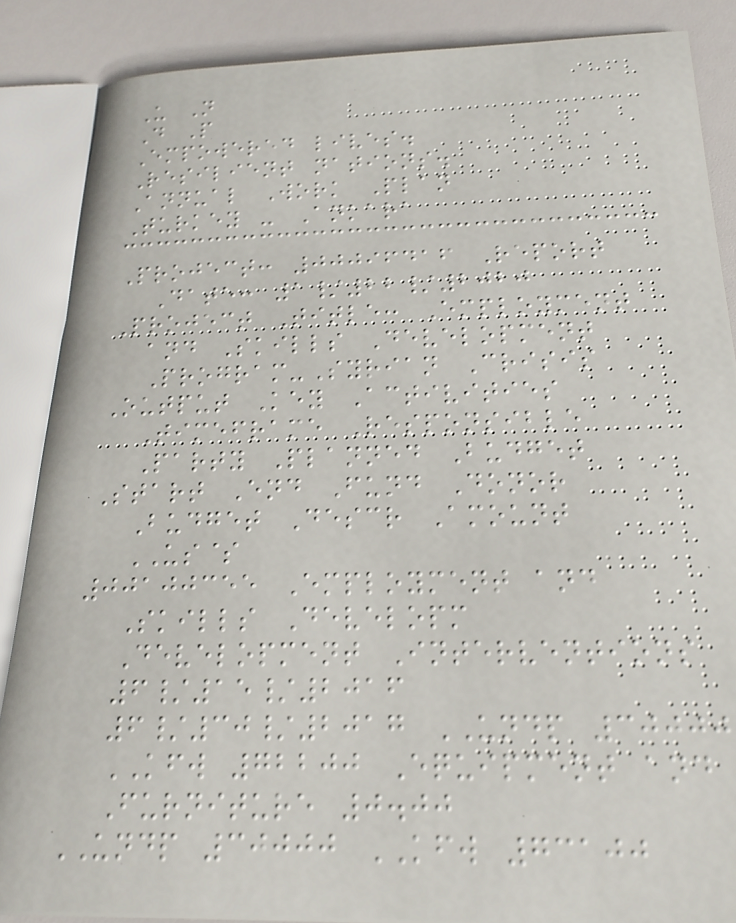U N
D P
Empowered lives.
Resilient nations.
Annual Work Plan
Turkey - Ankara
Project: 00096416 Report
Date: 1/22/2020
Project Title: Employment
and Skills Development
Program-Syrian Crisis
Output Key Activities
Timeframe Responsible
Party Planned Budget
Start End Fund Donor
Budget Descr Amount
US$
00100355 Employment and
Skills Developm
Development Interventions
6/15/2016
6/30/2017 UNDP 30000
KFW 72200 Equipment and
Furniture 0.00
UNDP 30000 KFW 73100
